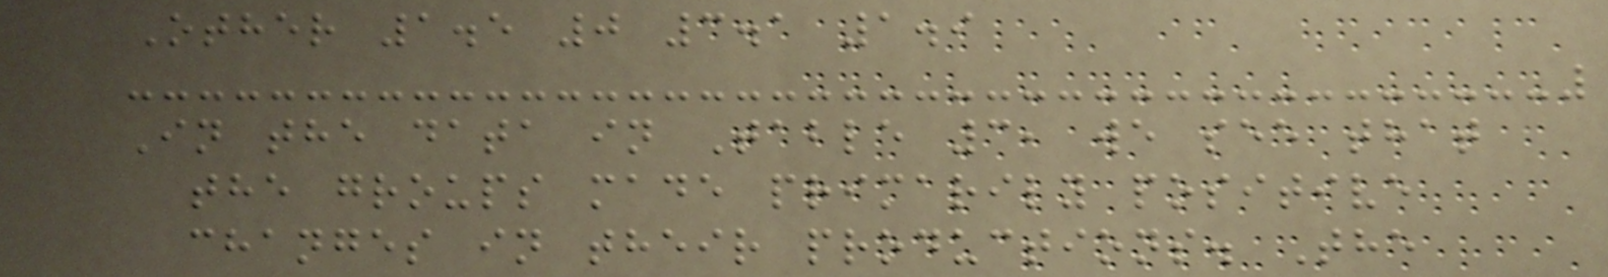Other 1.5 0 3.1 1.9
In the data in Table 3, we see that
the groups made primarily positive
changes in their productions. The
